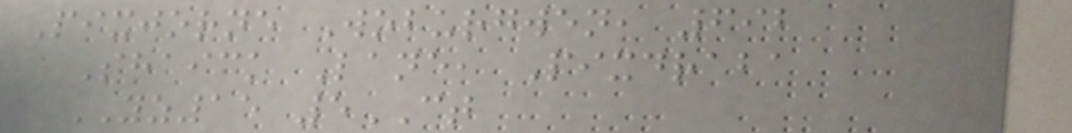Pixjorne Woburgwen, 692
Shaick Lane, Pixdraba
YZ15 5CT
